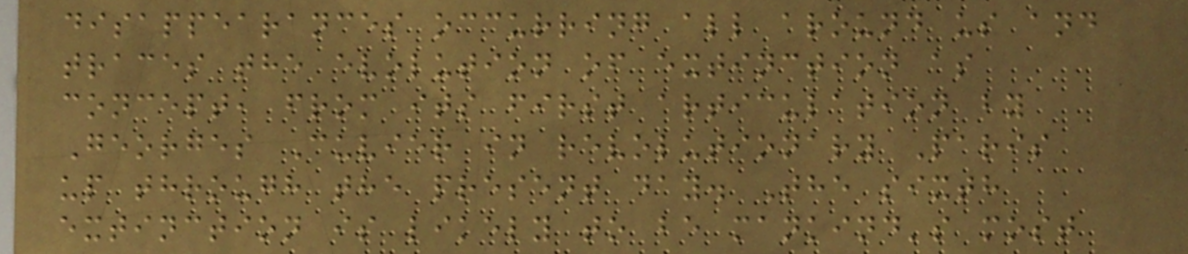disappearances occurring all around us and
traces the evolution of extinction as
concept, from its first articulation by
Georges Cuvier in revolutionary Paris
up through the present day. The sixth
extinction is likely to be mankind's most
